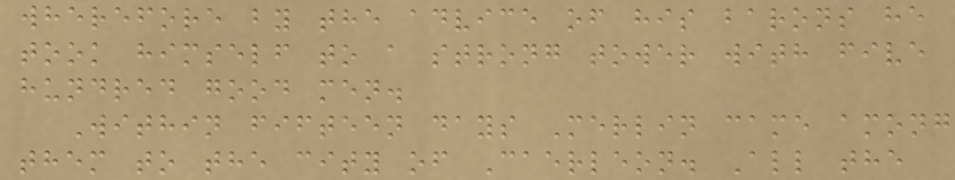wherefore by the advice of his barons he
took himself to a strong tower with five
hundred good men.
Within fifteen days Merlin came among
them to the city of Caerleon. All the
